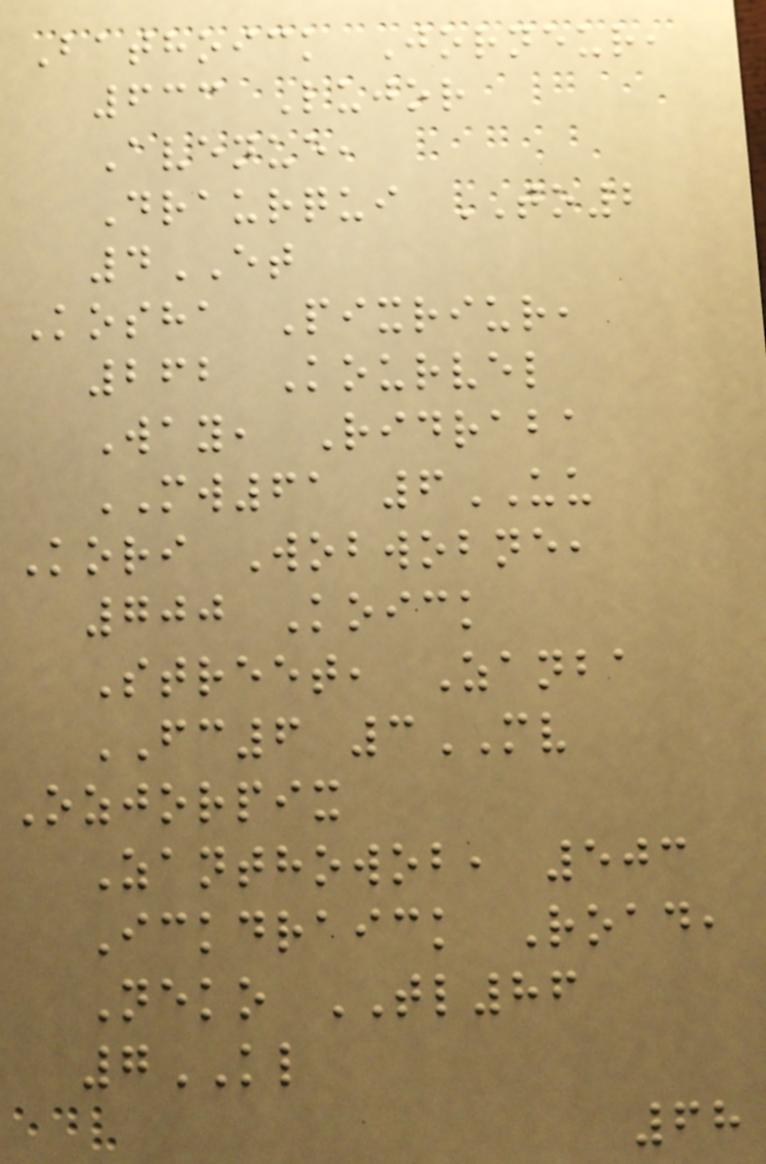Bathoick Jorneur,
633 Lujor
Avenue,
Draurqui TO2
4ET
Kosha Pixriur,
262 Kourvel
Way, Ridraba
MW61 6UU
Kori Wobwobne,
700 Koick
Street, Zanba
FC6 3MV
Ozjorpix
Zanthowob, 503
Ickdraick Road,
Neko TL86
7KL
68
